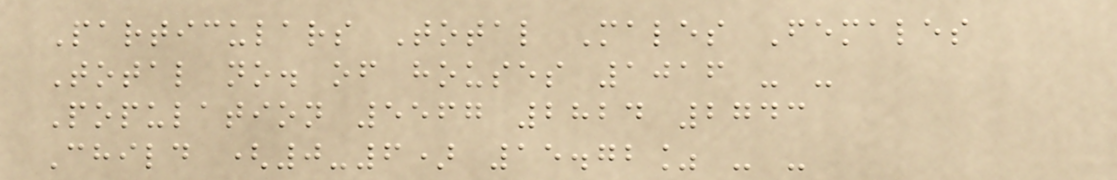Particulars Total Males Females
Total no. of houses 1016 - -
Population 5567 2824 2743
Child (0-6) 15.72% - -
